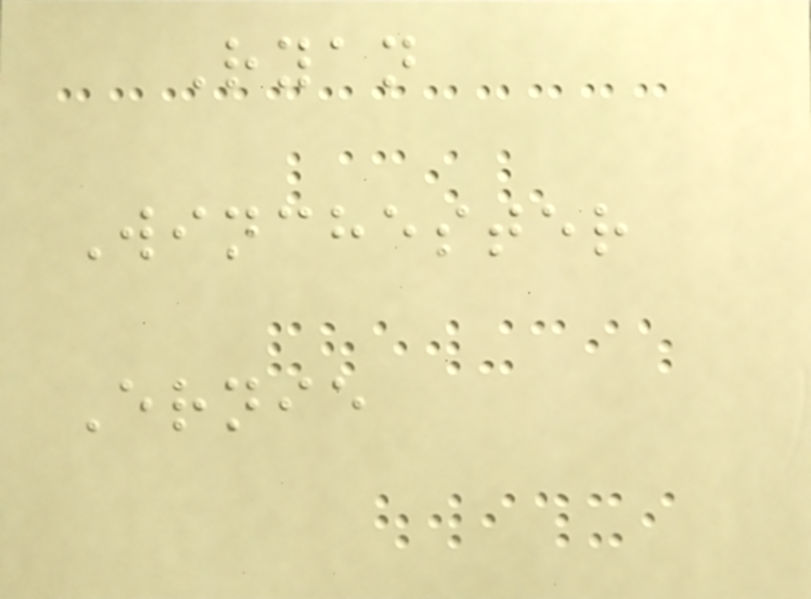Ryan
Winchester
Ernie
